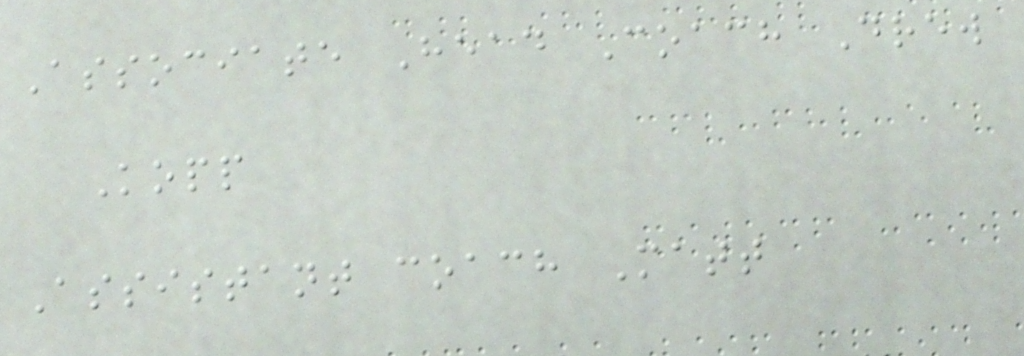Associate Head Coach Drew
Kopp
Assistant coach Matt
